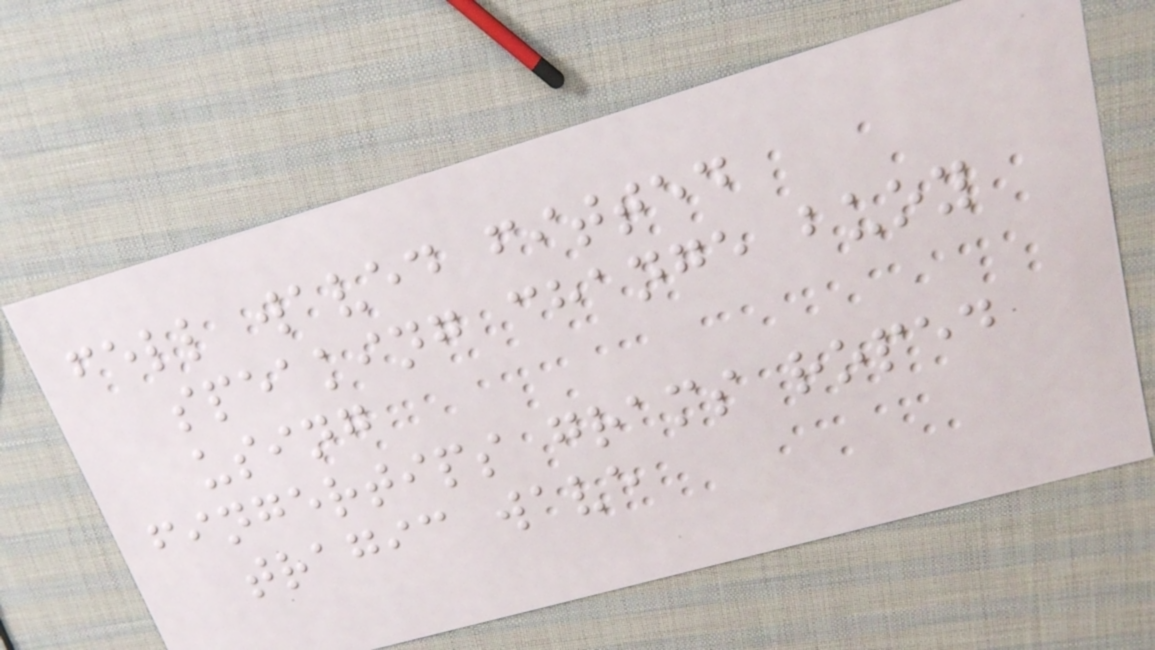fell waved fitted
speaking change buoy
using
fingertips grams roped
tragic wave
